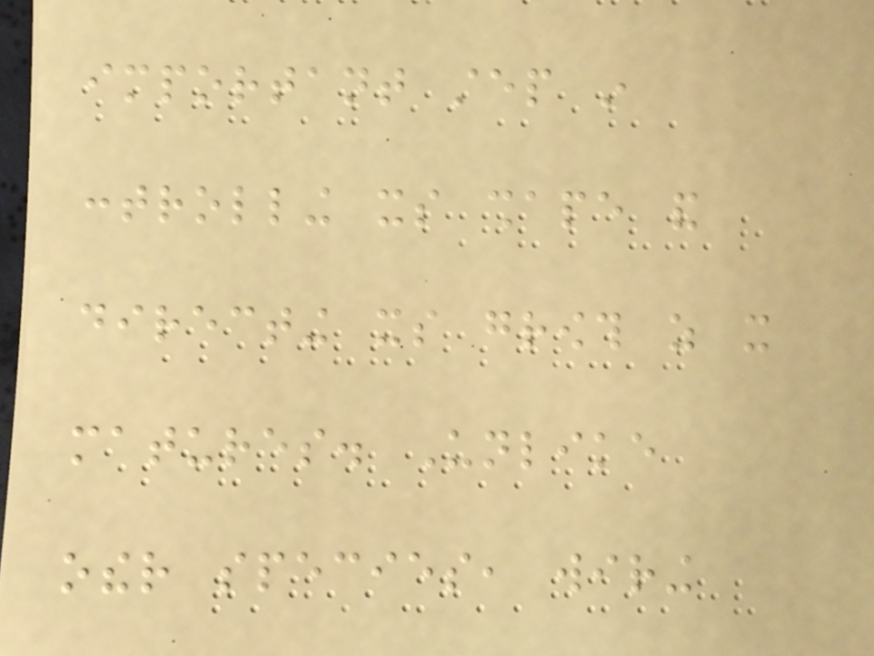important step in
controlling its shape and
directing its growth as it
matures. Unlike
other species, wiring
